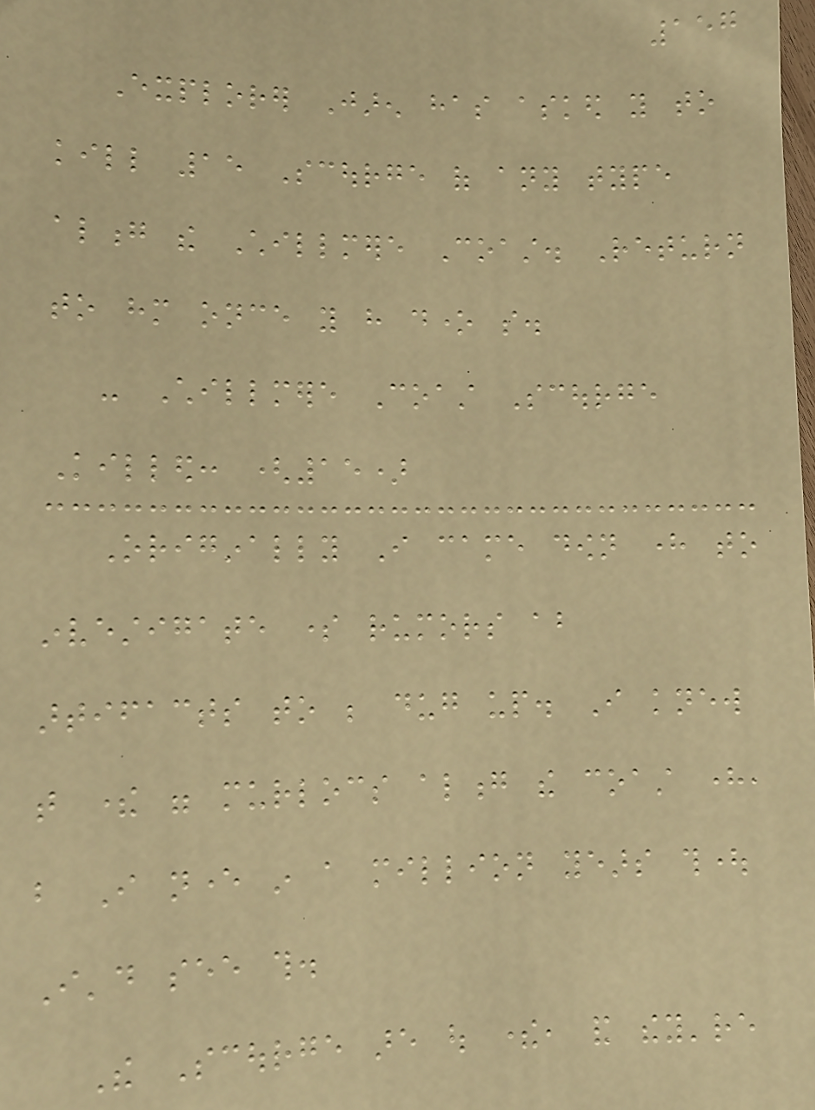157
Explorer Jaren has asked you to
kill 15 Scourge of any type
along the Chillmere Coast. Return
to him once you have done so.
- Chillmere Coast Scourge
Killed: (15)
Originally I came down here to
investigate some rumors about
artifacts to be dug up. I knew
that there were murlocs along the coast here,
but I never in a million years thought
I'd see this.
The Scourge are out there, and they're
